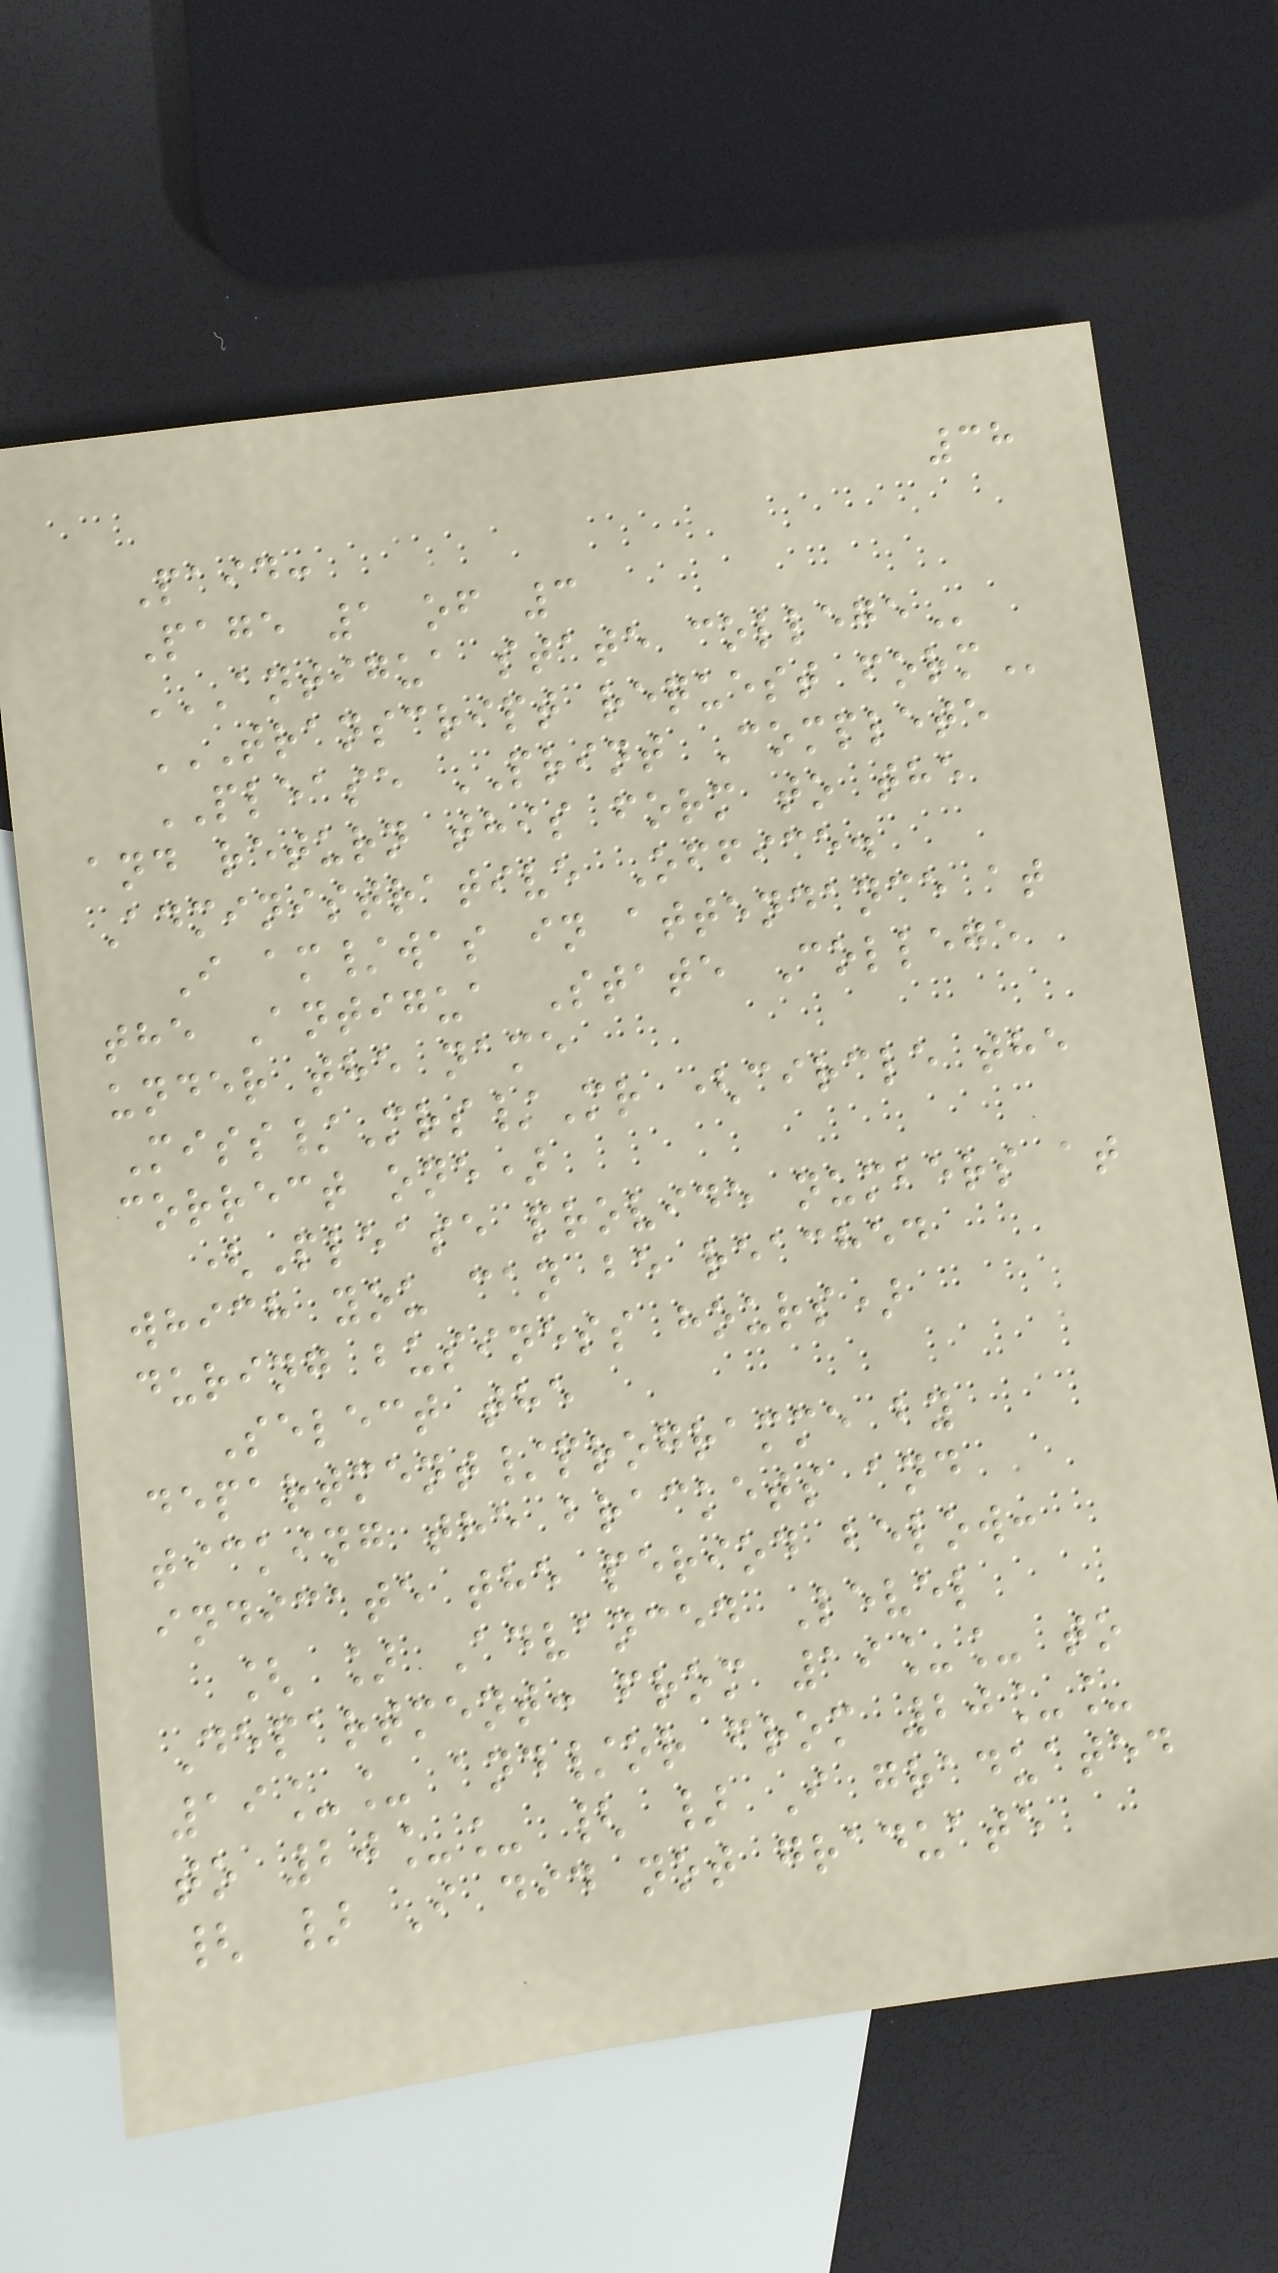38
Paid:
Page 1 of 3
ANTIGUA STATE COLLEGE
TRANSCRIPT REQUEST FORM
PLEASE PRINT Complete
and return this form to the
Administrative Office.
I am/was in attendance at
the Antigua State College
under the name
Miss/Mrs/Mr (circle the
correct one)
(Please provide numbers at
which you can be reached
during business hours)
Select the
department/programme by
ticking the brackets and
indicate the period below:
[ ] Advanced Level
Department: from 19__ to
19__ and/or from 20__
to 20__ { } I graduated
{ } I did not graduate
